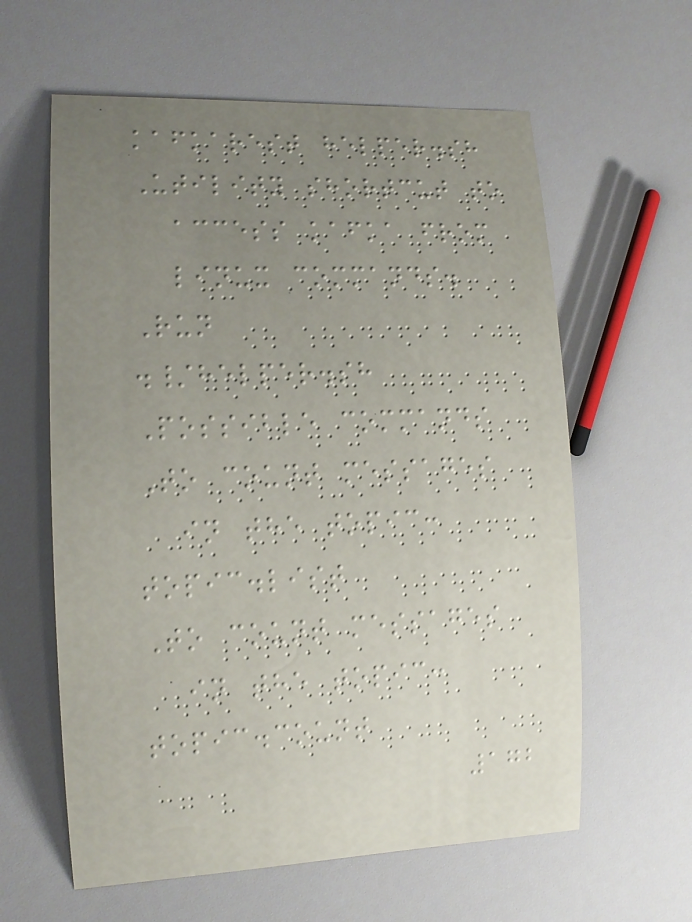kafkarest helper.sh
Utility shortcut to
access kafka from
linux commands.
Run
./helper.sh
Possible commands
To count messages
in the topic:
topic.list
To count messages
in the topic:
topic.count
172
